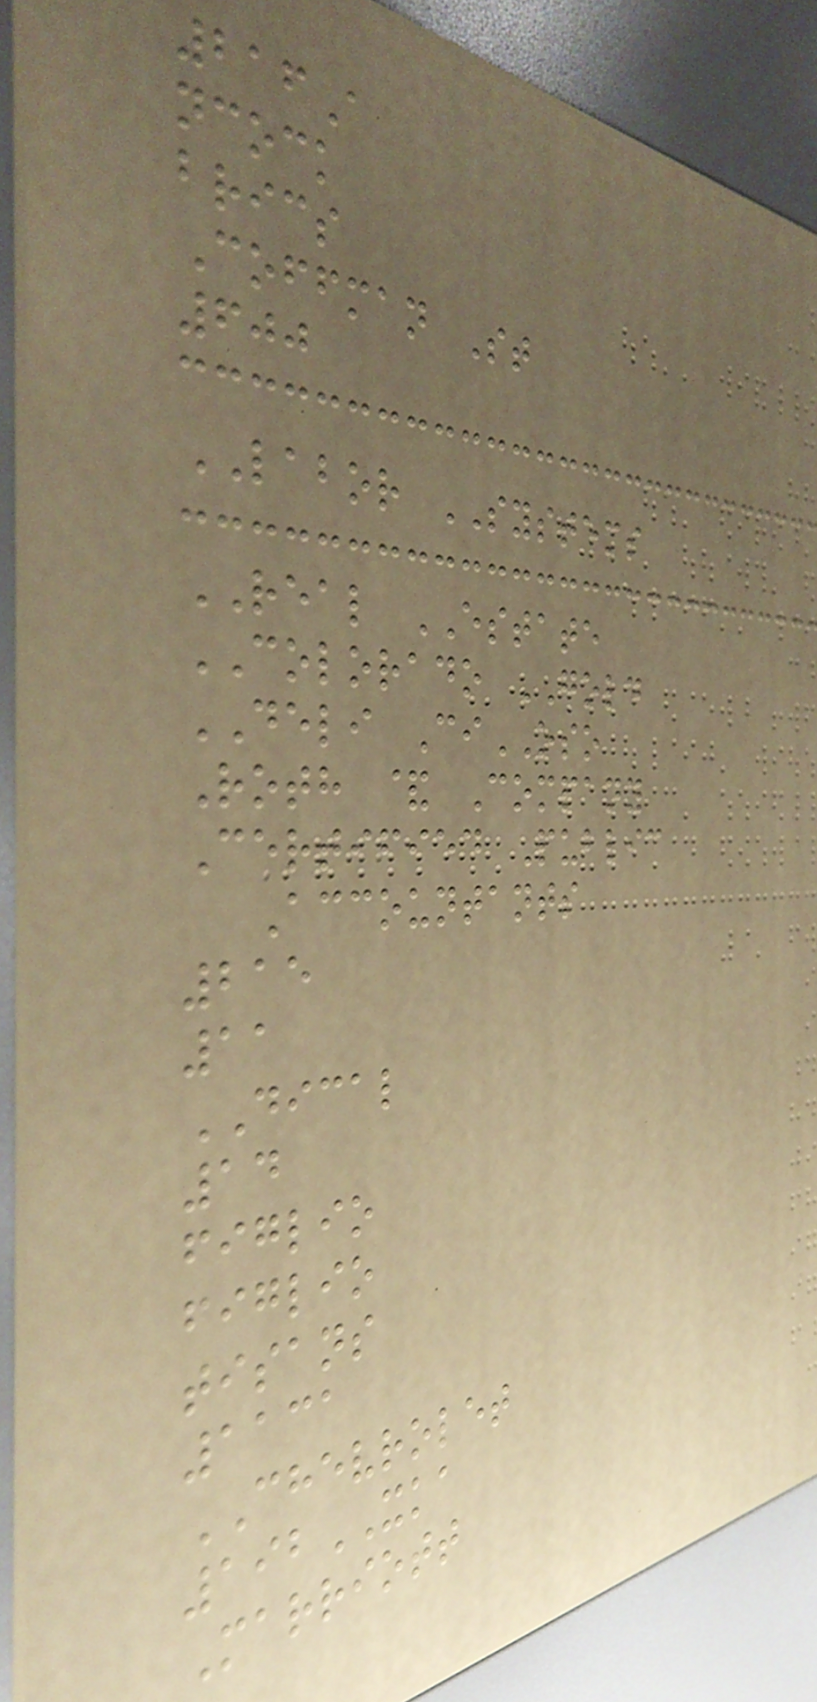216A
ncock
brics
Coffman St
600
LABOR SYSTEMS
REAL ESTATE
COLORADO GOLD
DELI CiOSO
Roth & Company
Certified Public
Accountants
215
11
DICAL
14
figlio
figlio
tisans
1131
CHEVROLET
192XKA
Marriott
